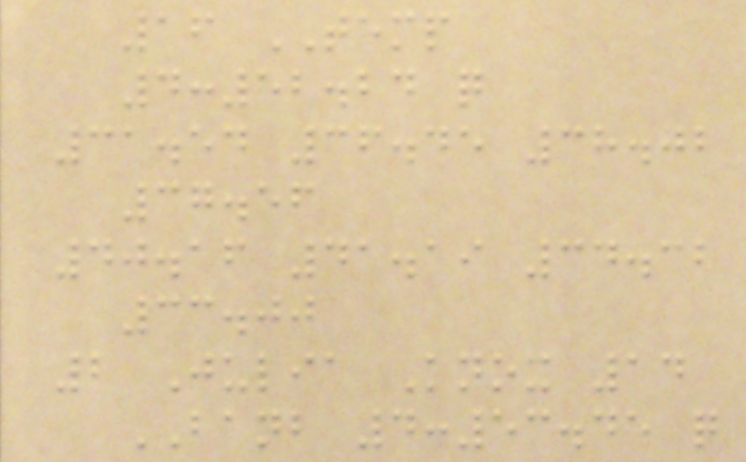16 TEMP
4:52.24 q
31.54 36.45 38.02
37.56
40.16 41.19 34.32
33.00
2 Julia Knox 14
BANB 4:53.45 q
